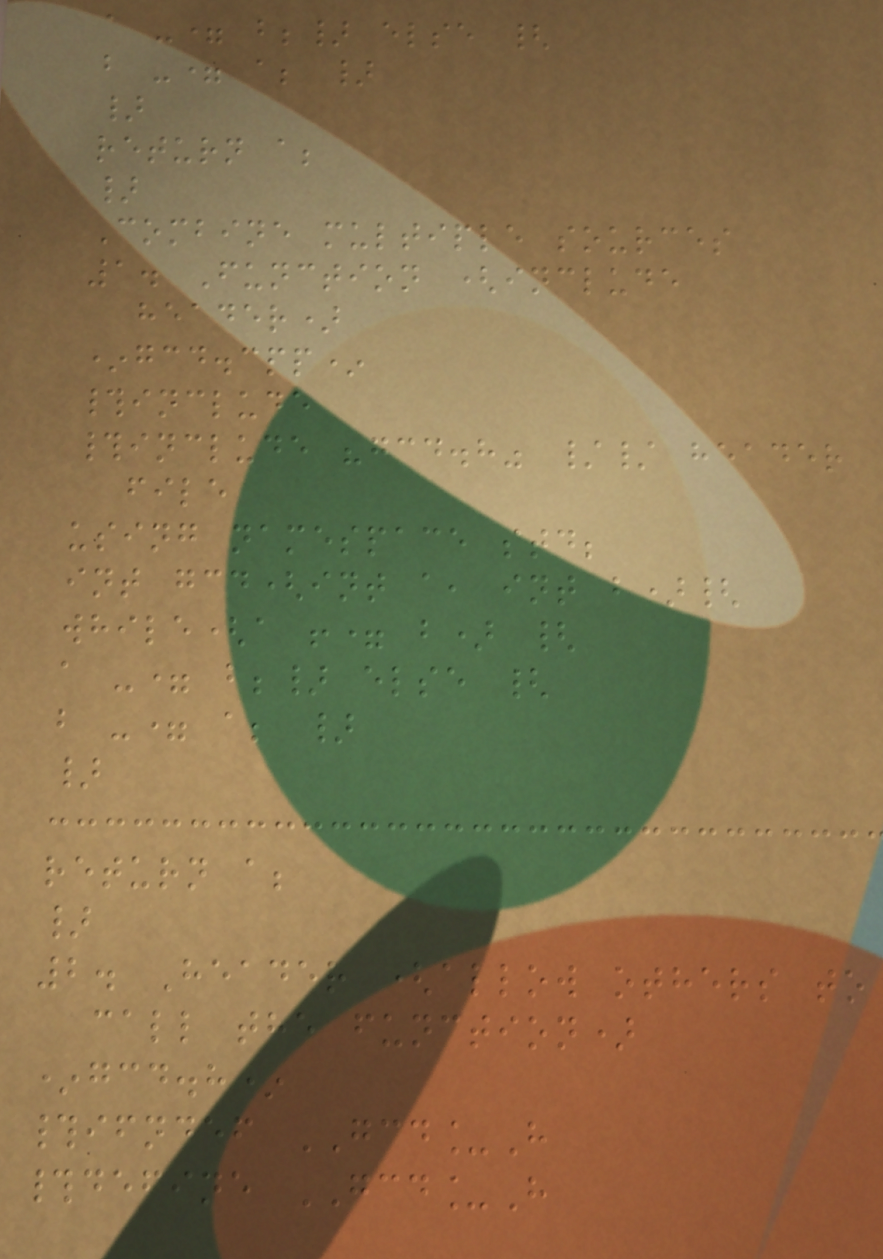a -= b;} else {
b -= a; }
}
return a;
}
Combine multiple sources
1. Function (include
header)
*gcd.cpp*
#include
#include "gcd.h" // header
file
using namespace std;
int gcd(int a, int b){
while(a != b) {
a -= b;} else {
b -= a; }
}
return a;
}
2. Header (allow others to
call the function)
*gcd.h*
#ifndef GCD_H
#define GCD_H
